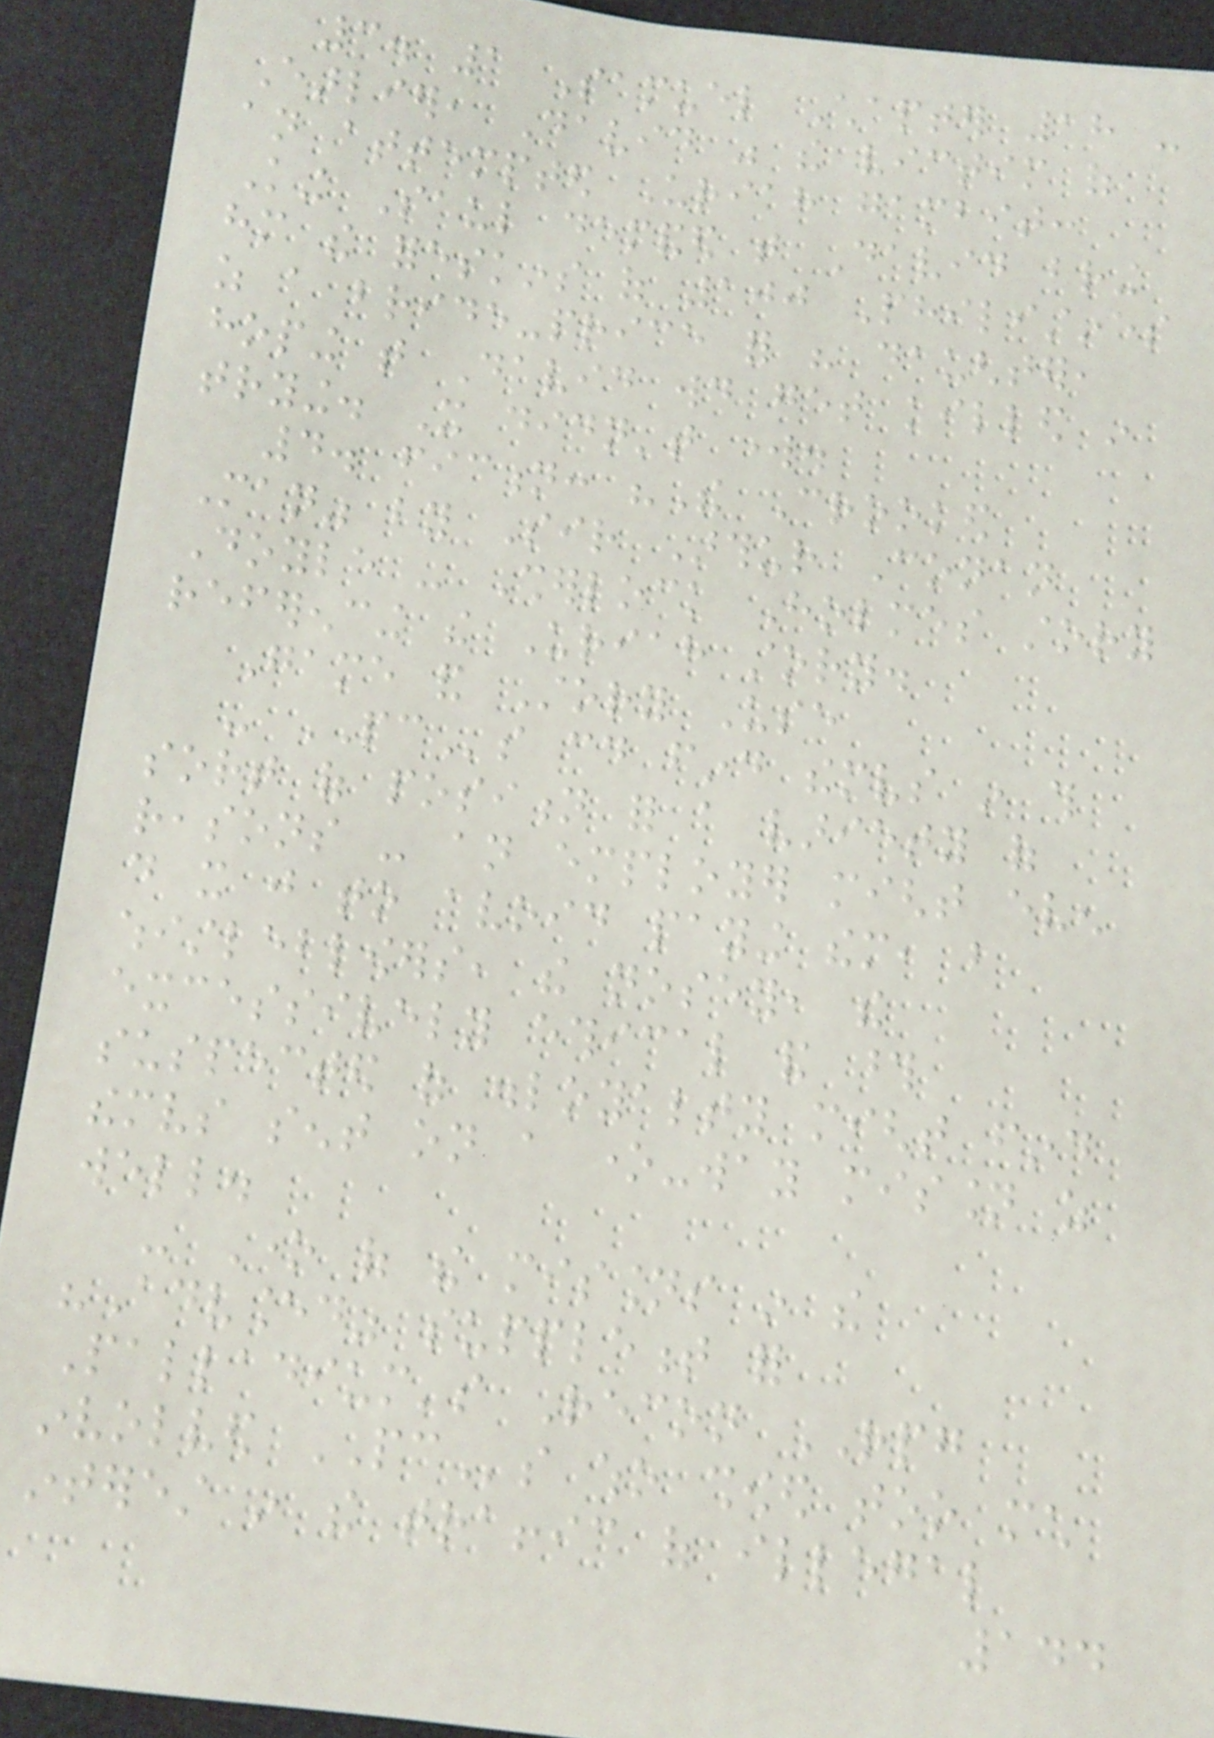3. 1 Samuel Chapter 18 -
Earlier, David was the victim of
an attempted Uriah gambit:
King Saul demanded that David bring
him the foreskins of 100 Philistines
as a bride-price for his daughter,
hoping that David would get killed in
trying. It didn't work.
4. fiction: "The Crooked
Man" by Sir Arthur Conan
Doyle - Sherlock Holmes story
referencing the Uriah story.
Game and Story Use
- PCs could find themselves in this
sort of position for a variety of
reasons - an employer might even
do it just to avoid paying them, but
whistleblowers, the nosey, the
excessively ethical and those
suspected of disloyalty might find
themselves sent on a one-way mission as
well.
- One of the missions in the
"Advanced" supplement for
Palladium's Recon RPG
involved PCs who showed too much
interest in the traffic of illegal
144
